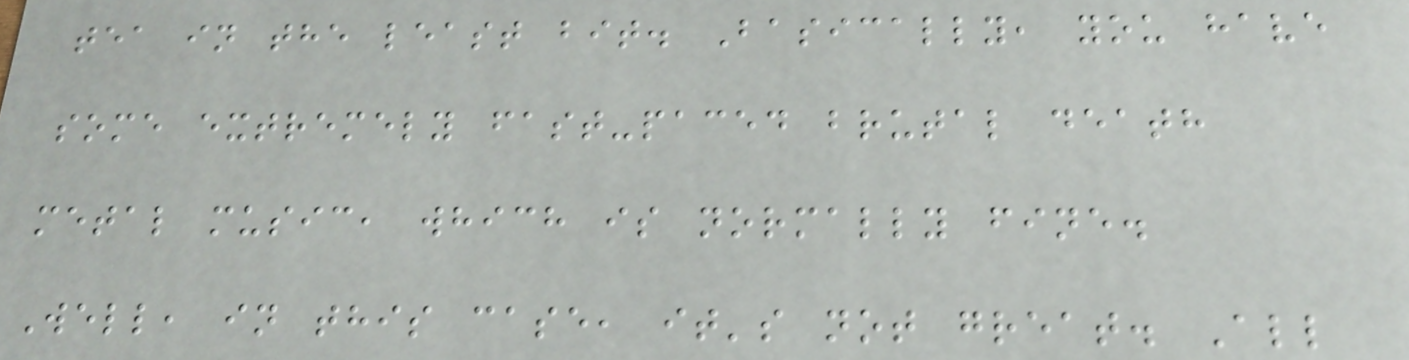tea in the least bit. Basically, you have
some extremely fast-paced brutal death
metal music, which is normally fine.
Well, in this case, it's not great. All
